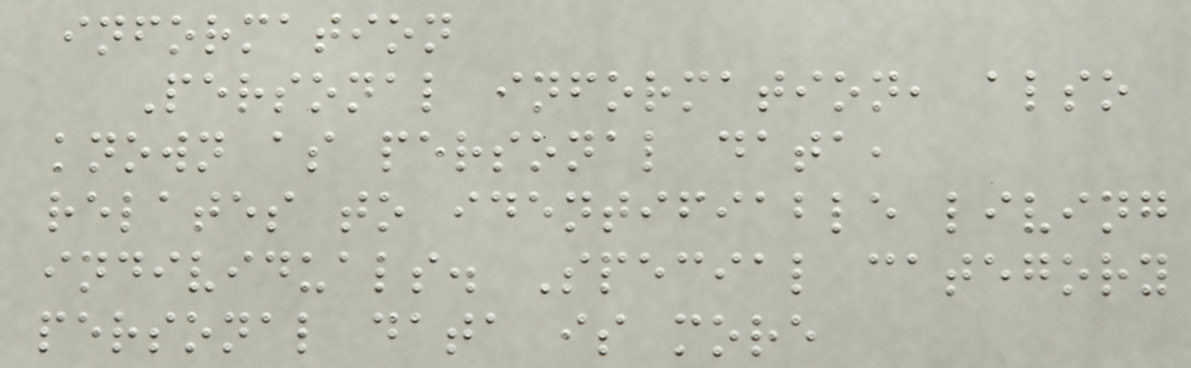information
Personal information, also
known as personal data,
relates to identifiable living
individuals. Special category
personal data is more
